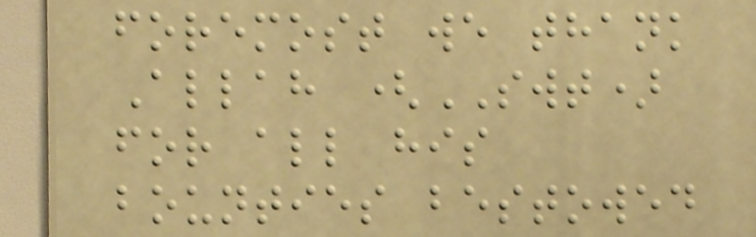foremost we thank
Allah (SWT)
for all his
bounties bestowed
